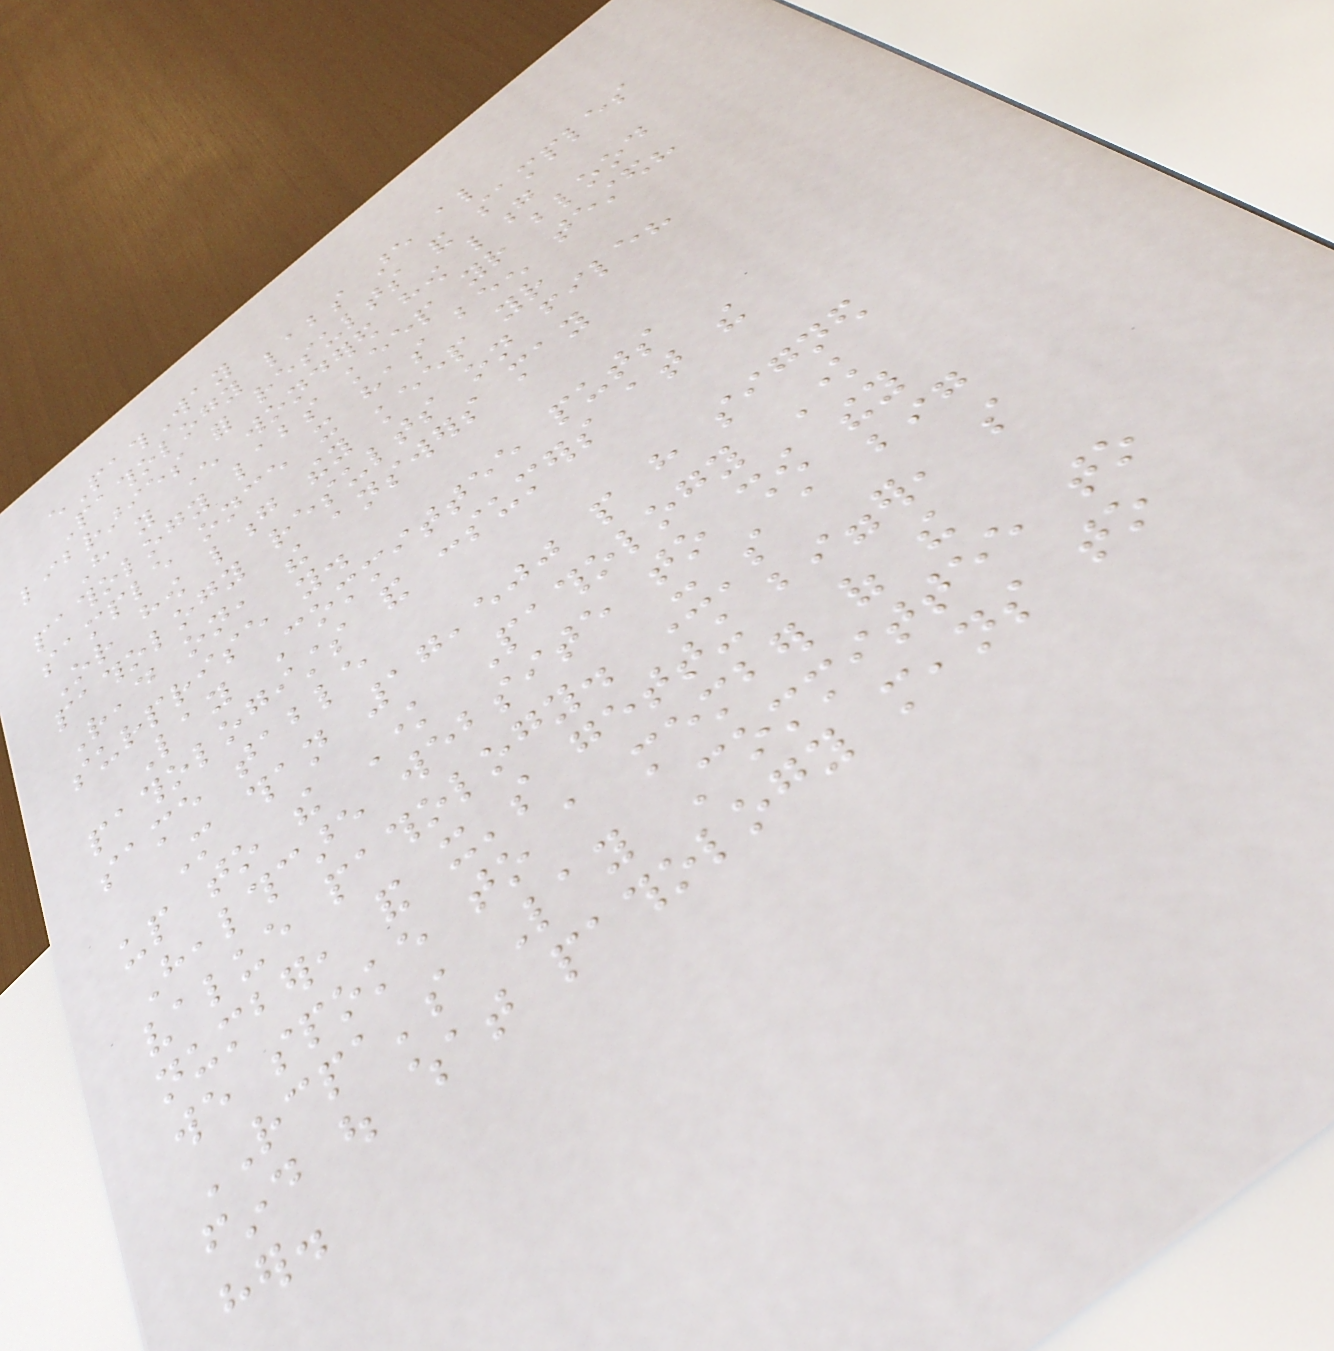ePathWay
Pathology labs are also
libraries for results and samples
Have you ever wondered how long
pathology labs keep your blood
sample once it has been tested?
Or how long they keep your
pathology results on file?
Read on, the answers may
surprise you.
Lay Committee puts
pathologists and consumers at the
same table
More than 17,500 people have signed
up to the Know Pathology Know
Healthcare website to show they
value pathology. It's a big
number, and it's getting bigger, so
we spoke to a member of the
RCPA's Lay Committee to
find out what pathology means to
her.
